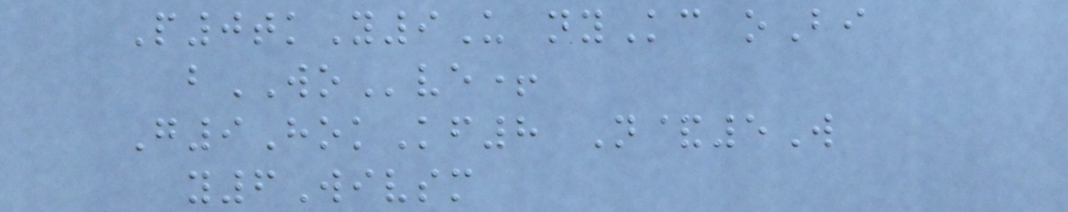P0tkY9U nyKc oBi
bWOve+
G9HokKf8 N&5W
y6Wivsm
